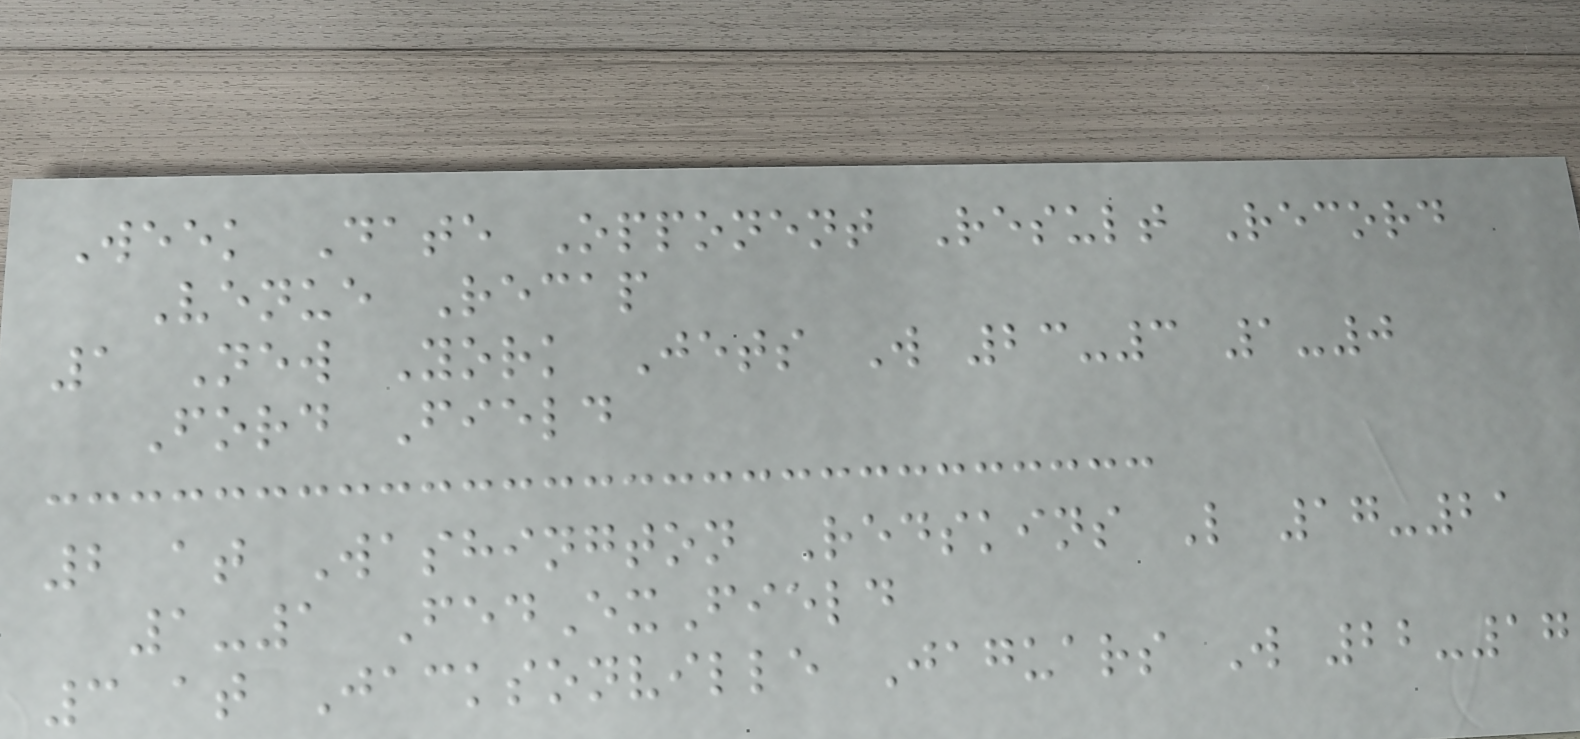Week Date Opponent Result Record
Venue Recap
1 New York Jets W 23-3 1-0
Ford Field
2 at Washington Redskins L 17-21
1-1 FedExField
3 at Jacksonville Jaguars W 22-17
